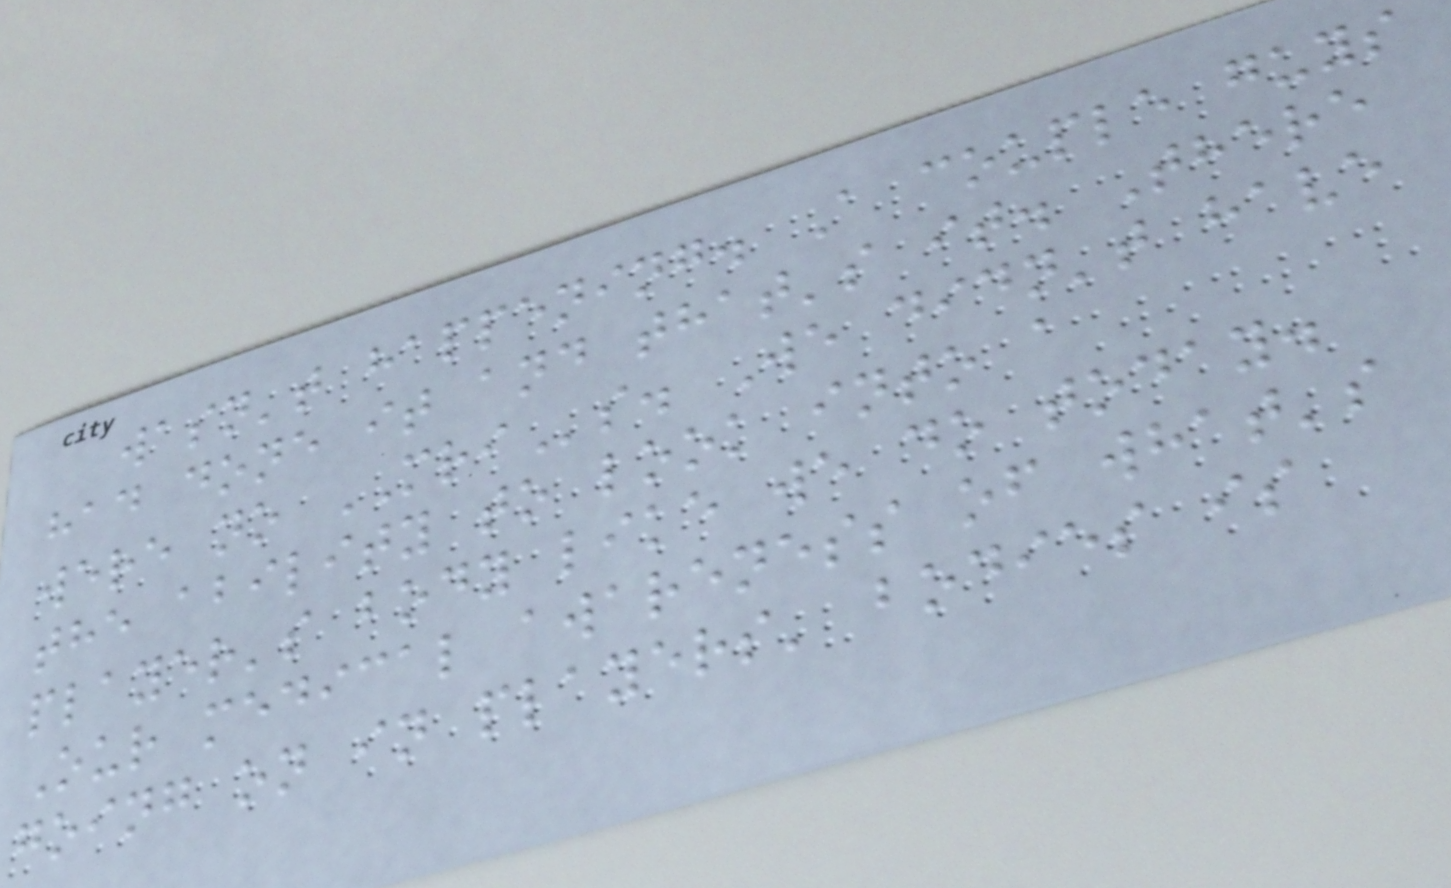wasn't happening. A couple guys
had done it and that's it. There
were no MRIs. We didn't have
the ability to look into a
player's body like we do today.
Our medical awareness of what's
going on in players' bodies is
